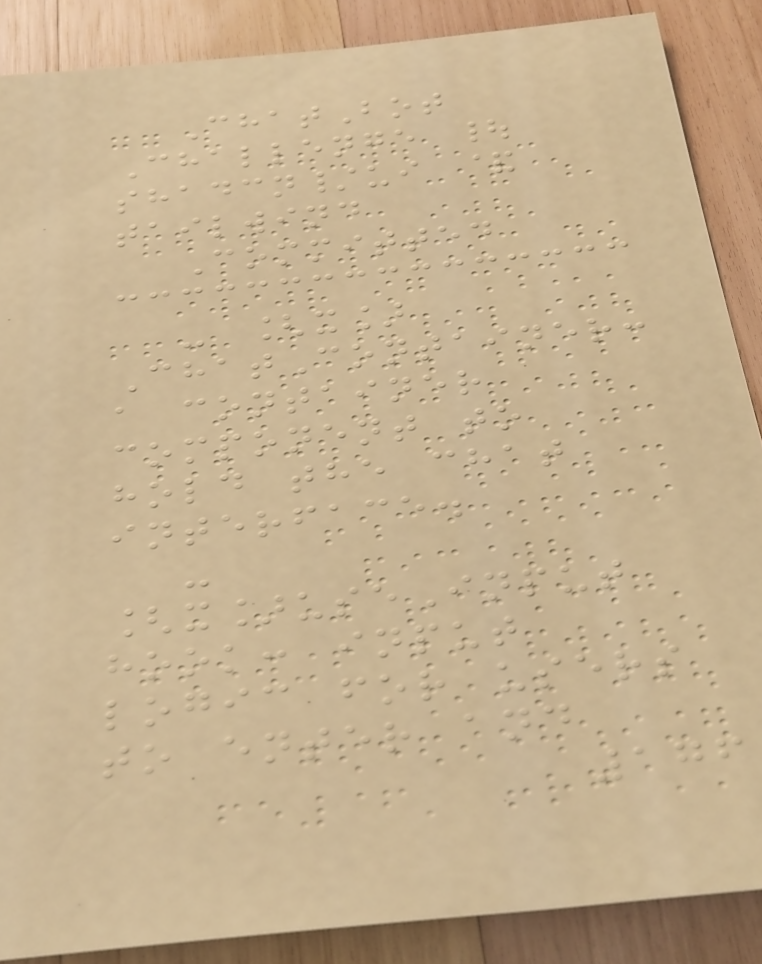ChatBot
Challenge |
shadcn/ui &
tailwind
Committed
- [x]
ChatContainer:
a container
component to
hold the chat
interface.
-
[x]useInput
hook: input
logic for users
to enter and
176
